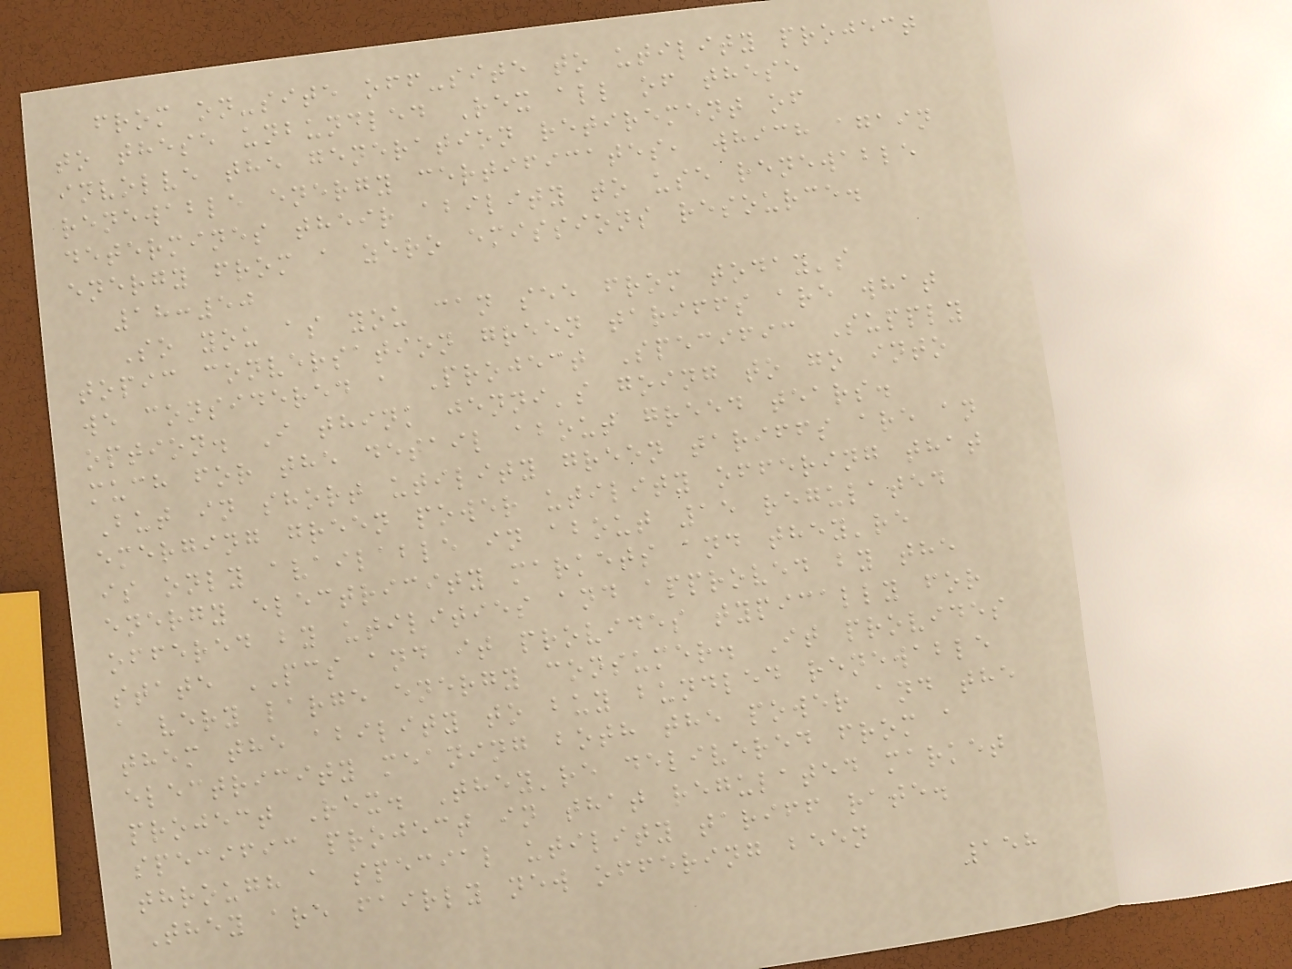from on-site off-site to utility project
to these unbundled Rex all of these
involve the generation retirement of
renewable energy certificates, which again
determines their ability to use renewable
energy from a zero emissions resource.
18:50
So you as you can see from today's
topic conversation green tariffs are what
we considered a Project Specific Supply
option. I think jenni's going to go into
much for the detail about greed tears.
But in short utility green tariffs are an
emerging green power utility offering that
is only available in about 15 regulated
energy electricity markets and they're
offered by utilities and approved by the
state PCS and it provides typically for
a very large energy consumer. It provides
them the ability to buy bundled renewable
electricity meaning both the power and the
project Rex. They're delivered from a
specific project in that regulated market
through a special utility tariff rate.
They are fairly new offering been
158
